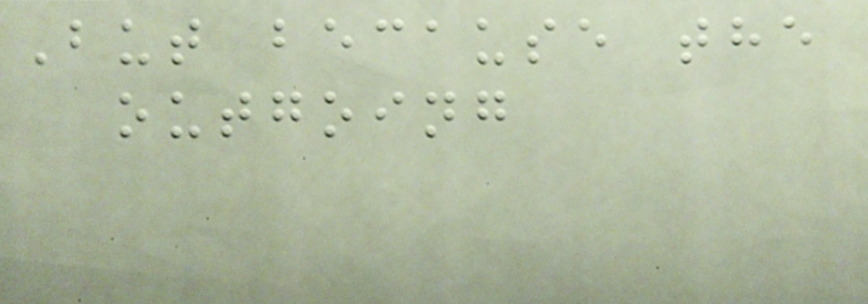But because the
outgoing
